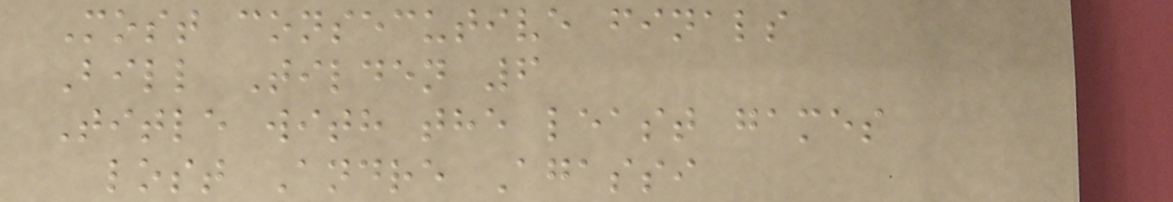Most consecutive finals
Bill Tilden 6
Title with the least games
lost Andre Agassi
